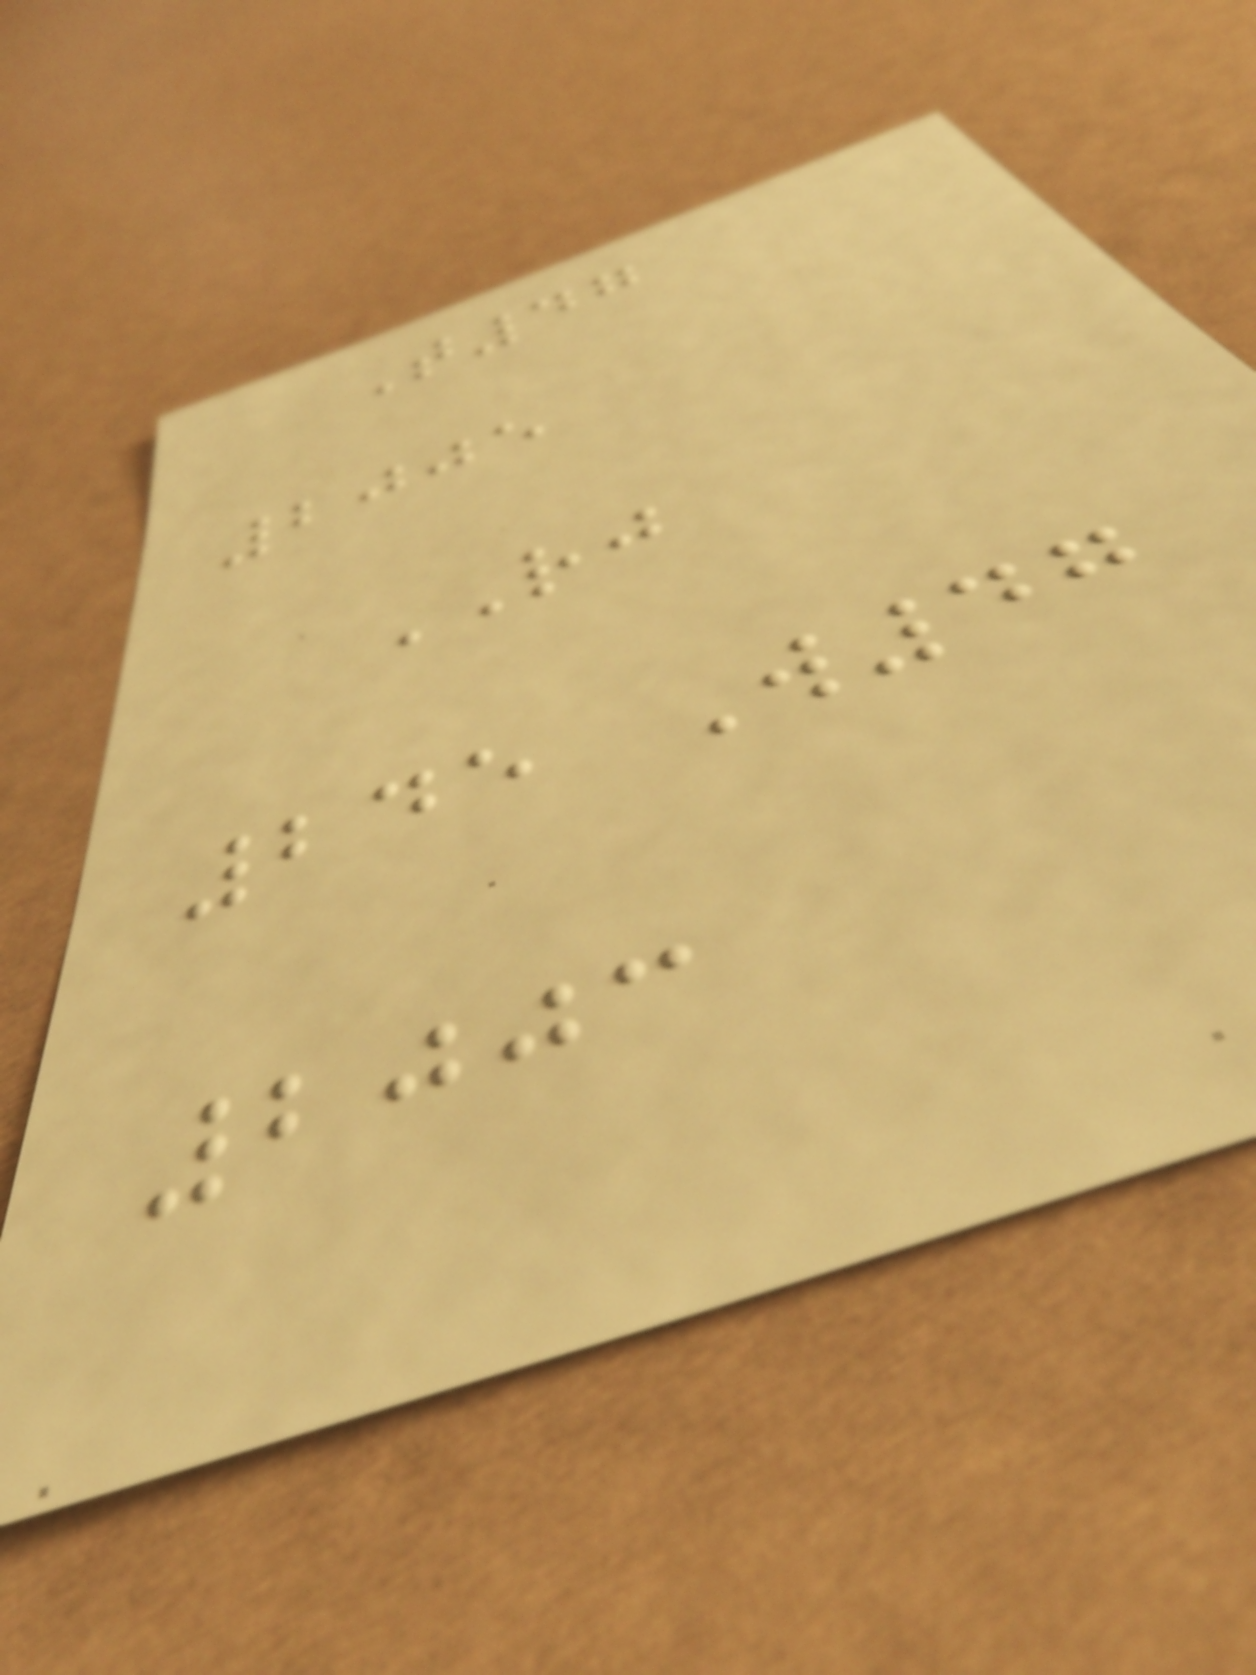T47
2005
RJ
245 W47
2003
